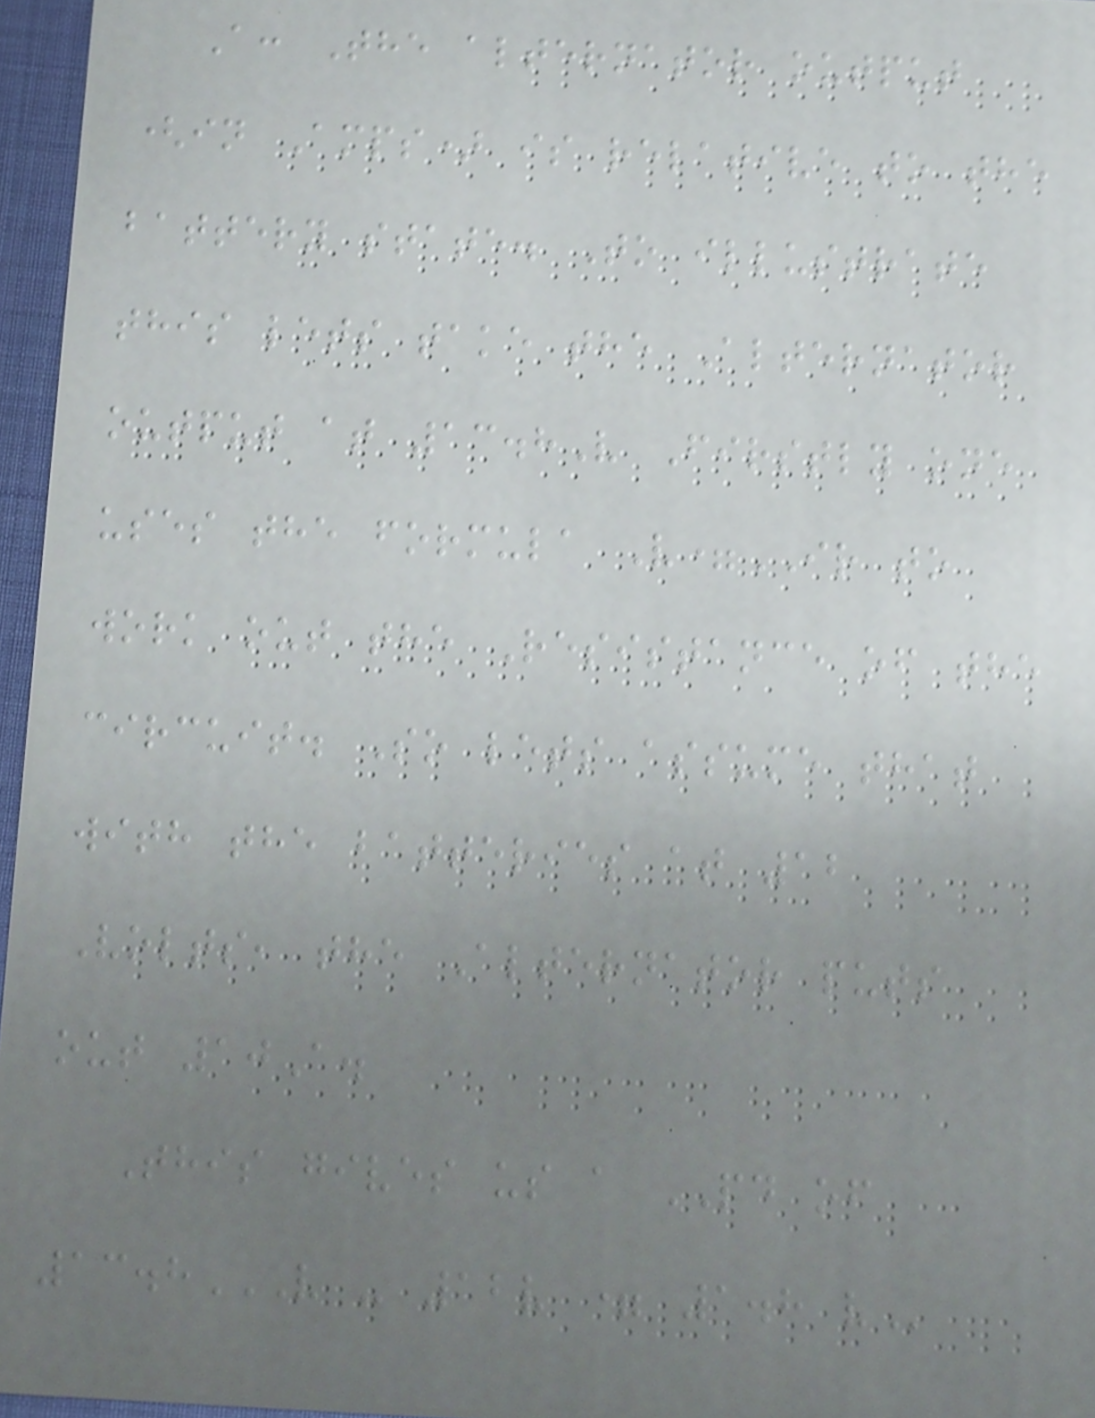A: The alternator output
(in Amps) is relative to the
battery state. To illustrate
this lets take the Alternator
output at 13.8V Firstly one
uses the formula V=IR to
work out the Resistance of the
circuit. So lets assume that
with the batteries at 12
Volts, the Alternator puts
out 10A.
This gives us a PD of
13.8V - 12V = 1.8 V
